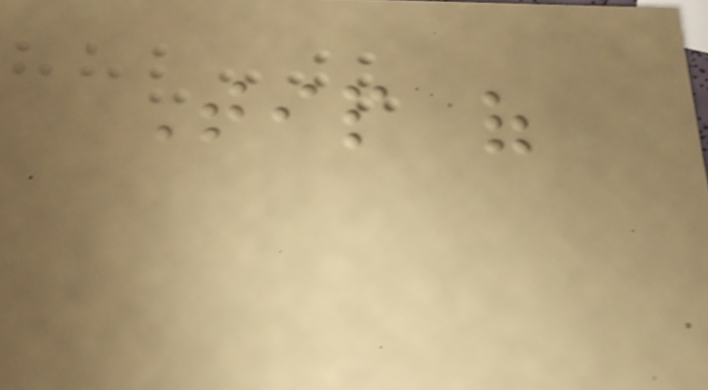Tip of
